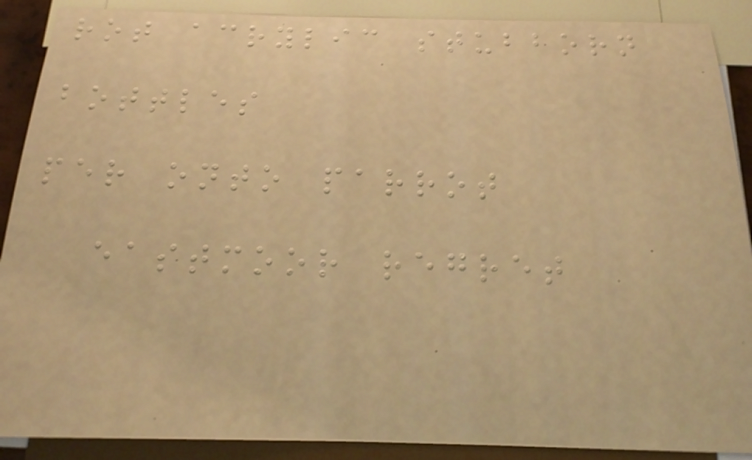rot acrylic stubborn
bottles
per onto parrot
eastmoor regret
